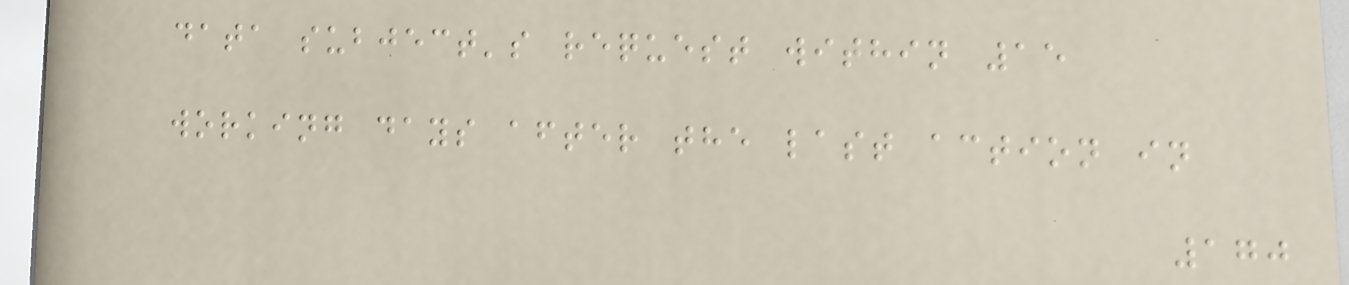data subject's request within 15
working days after the last action in
170
